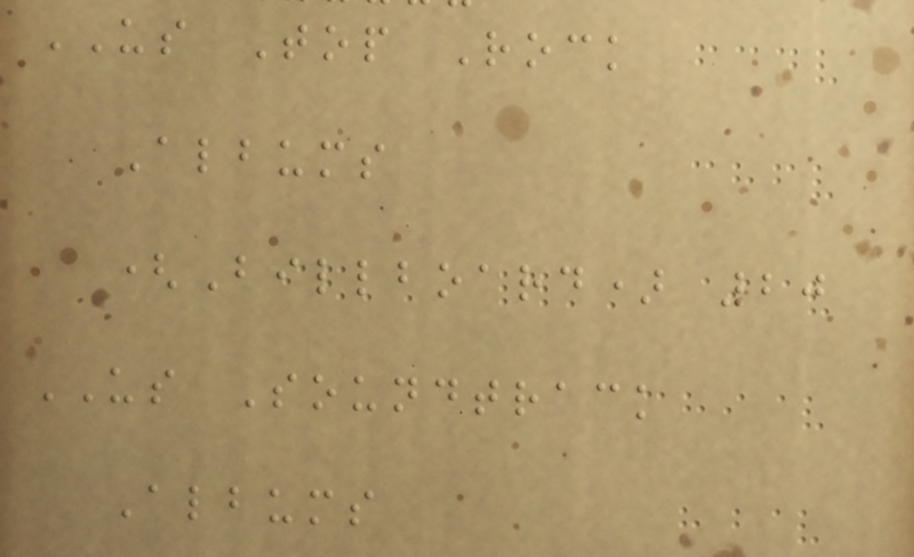US Top Rock
Albums
(Billboard) 20
US Soundtrack
Albums
